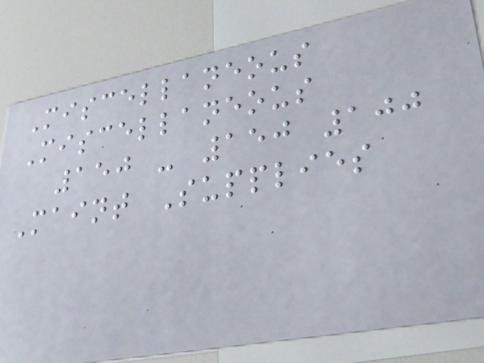Miscellaneous
Miscellaneous
150 - 150 100
Maint Supplies
